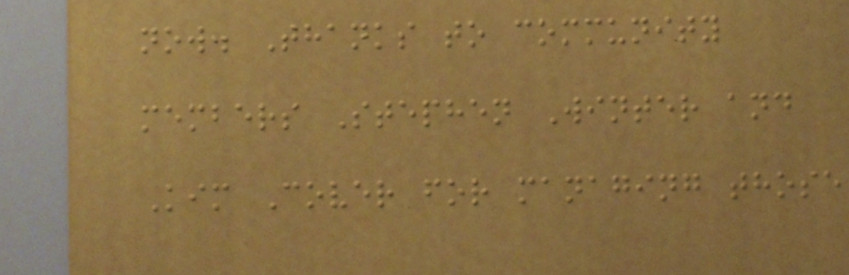now. Thanks to community
members Stephen Winter and
Kim Cover for managing those
